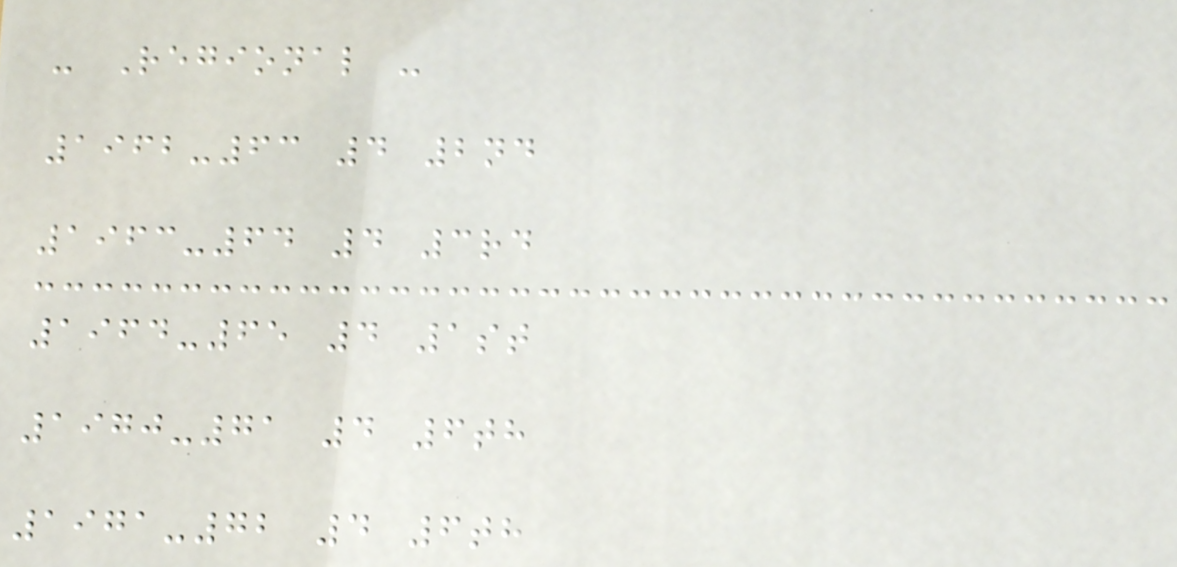- Regional -
1962-63 4 2nd
1963-64 4 3rd
1964-65 4 1st
1970-71 4 6th
1971-72 4 6th
